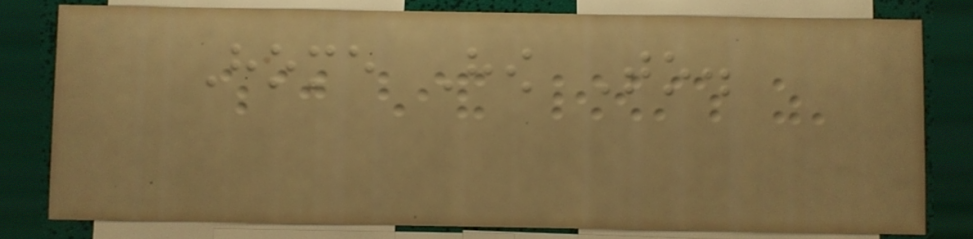Home How To.
